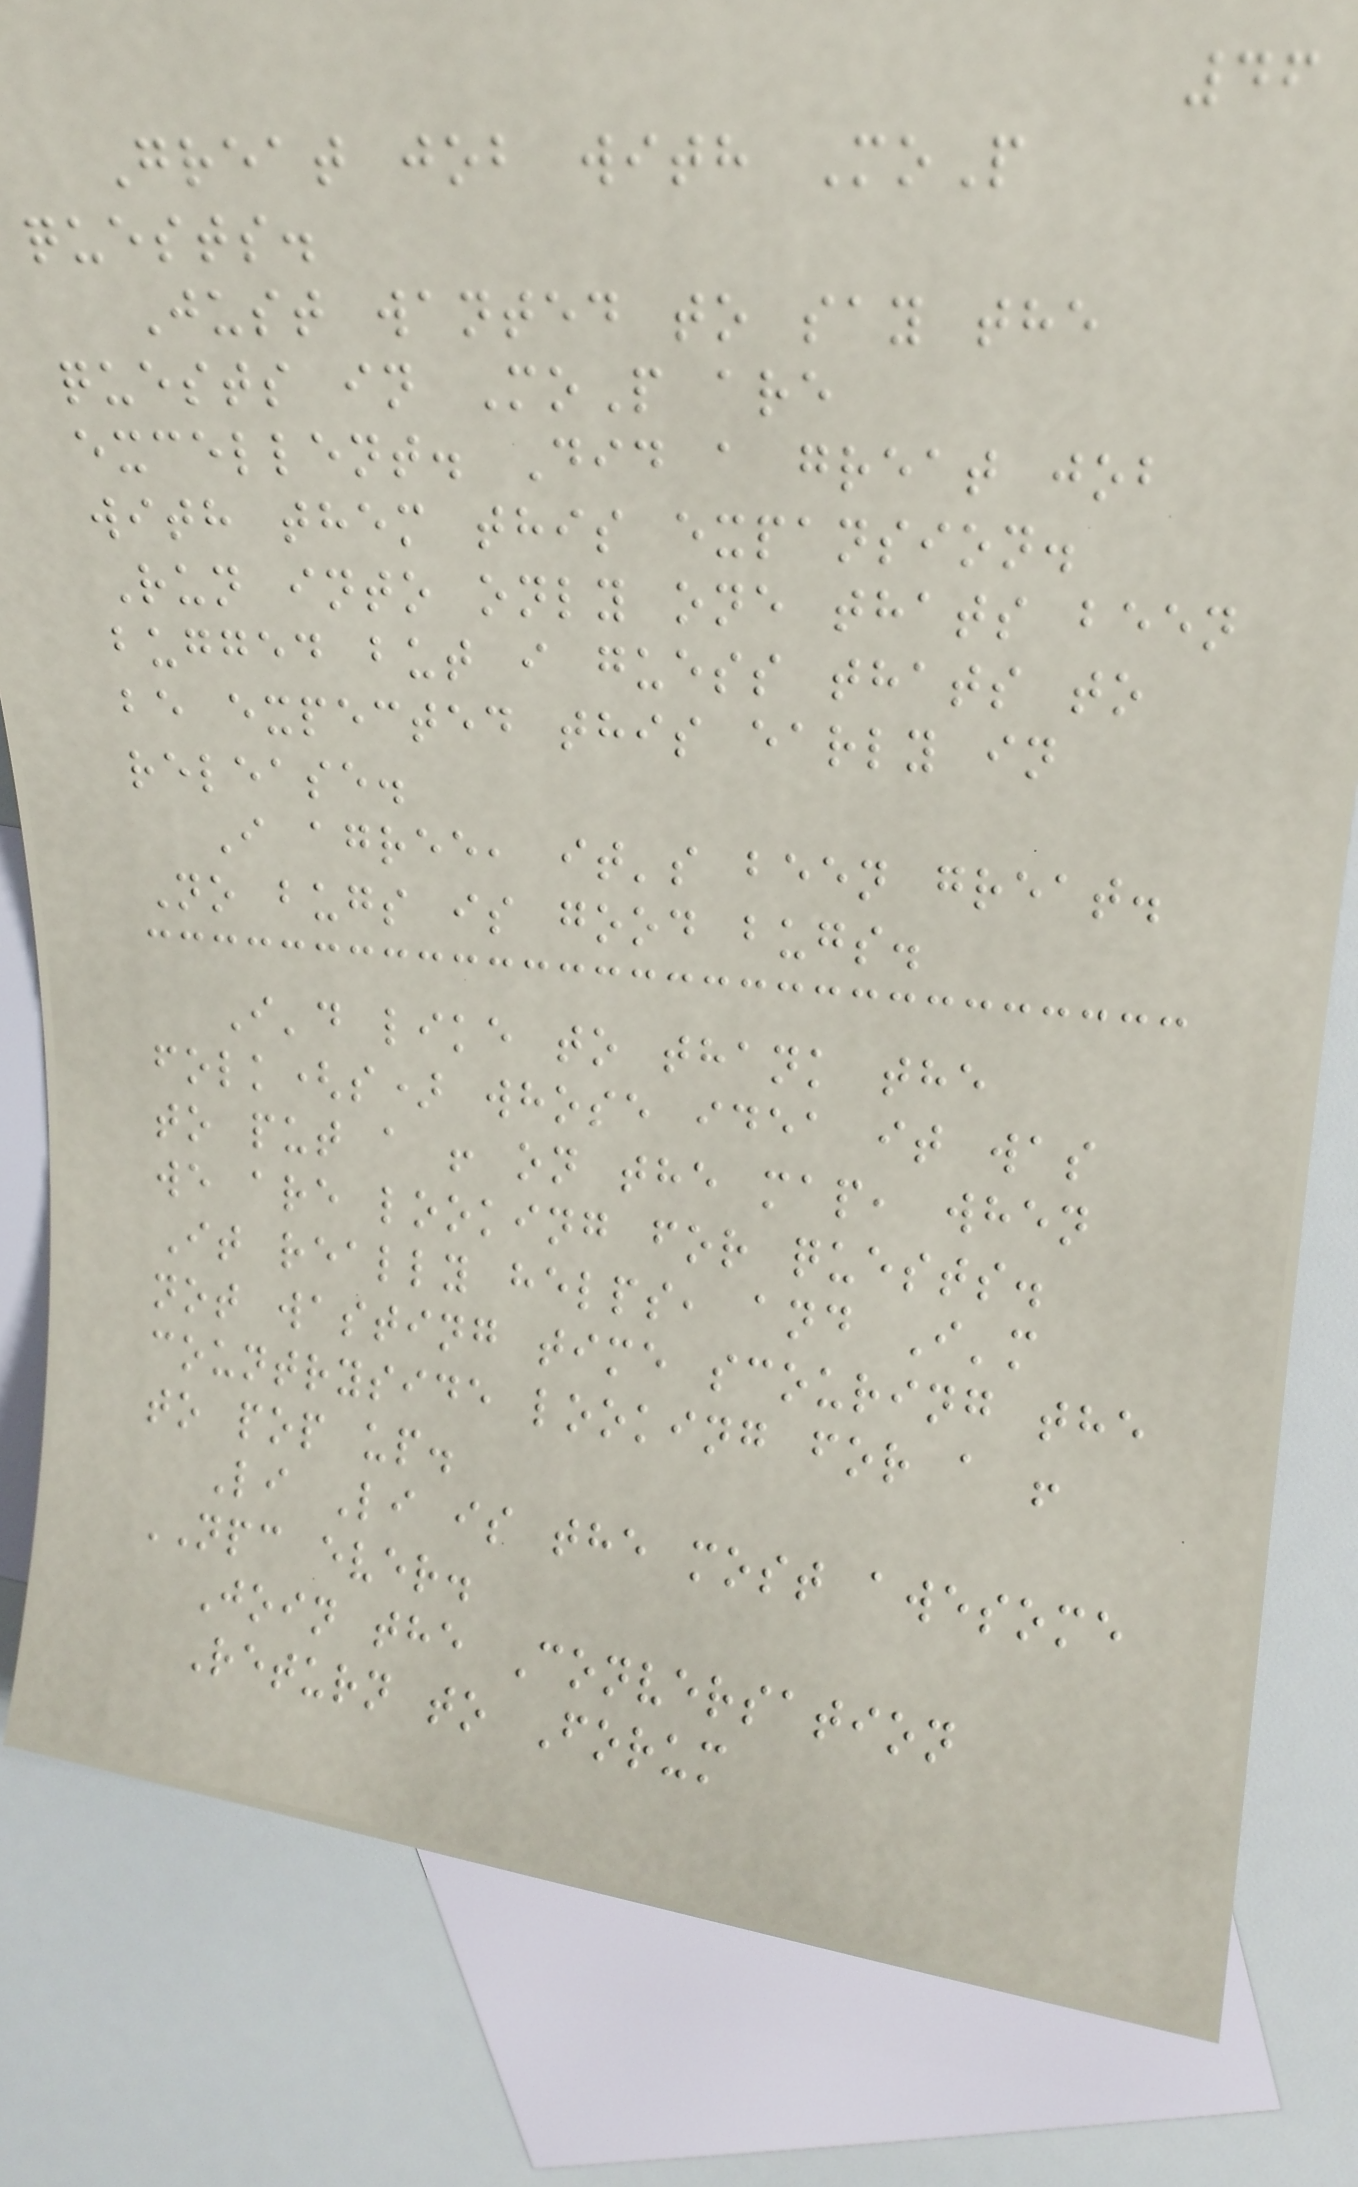46
Great job with MoP
quests.
Just wanted to say the
quests in MoP are
excellent. Did a great job
with them this expansion.
Run into only one thats been
bugged but i guess thats to
be expected this early in
release.
I agree, it's been great.
No bugs is good bugs.
I'd like to thank the
folk(s) whose idea it was
to put a ! on the map, when
we are looking for quests.
It really helps, and I'm
not wasting time scouring the
countryside looking for a !
to pop up.
Li Li is the most awesome
NPC ever.
Join the Conversation
Return to Forum
